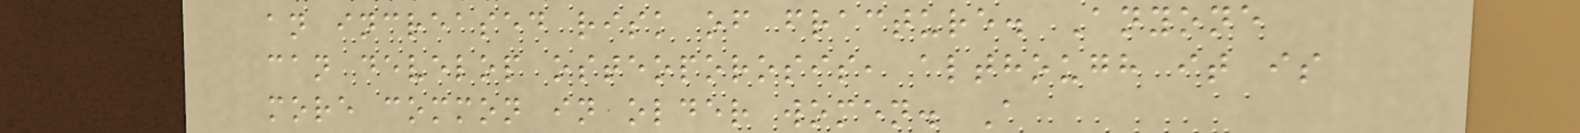an increased risk of fracture. Anyone
can develop osteoporosis, although it is
more common in older women. A
